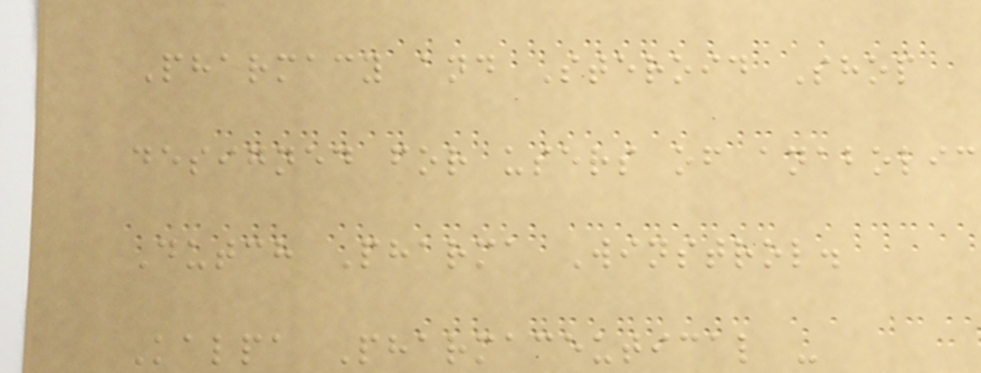Pharmacy and Steroid Shop
designed for users of anabolic
Dutch Pharma Winstrol.
Kalpa Pharmaceutical -
